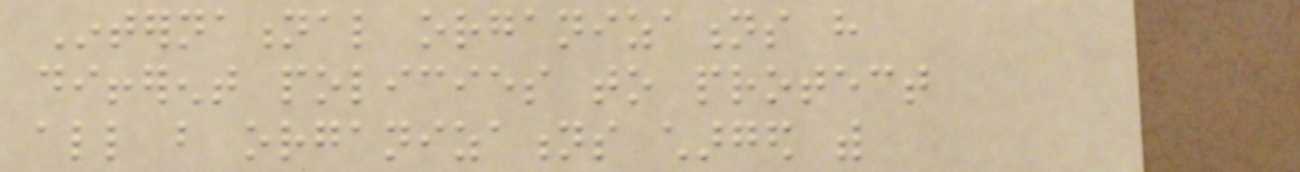International organizations have
different policies to protect
all but organizations charged with
